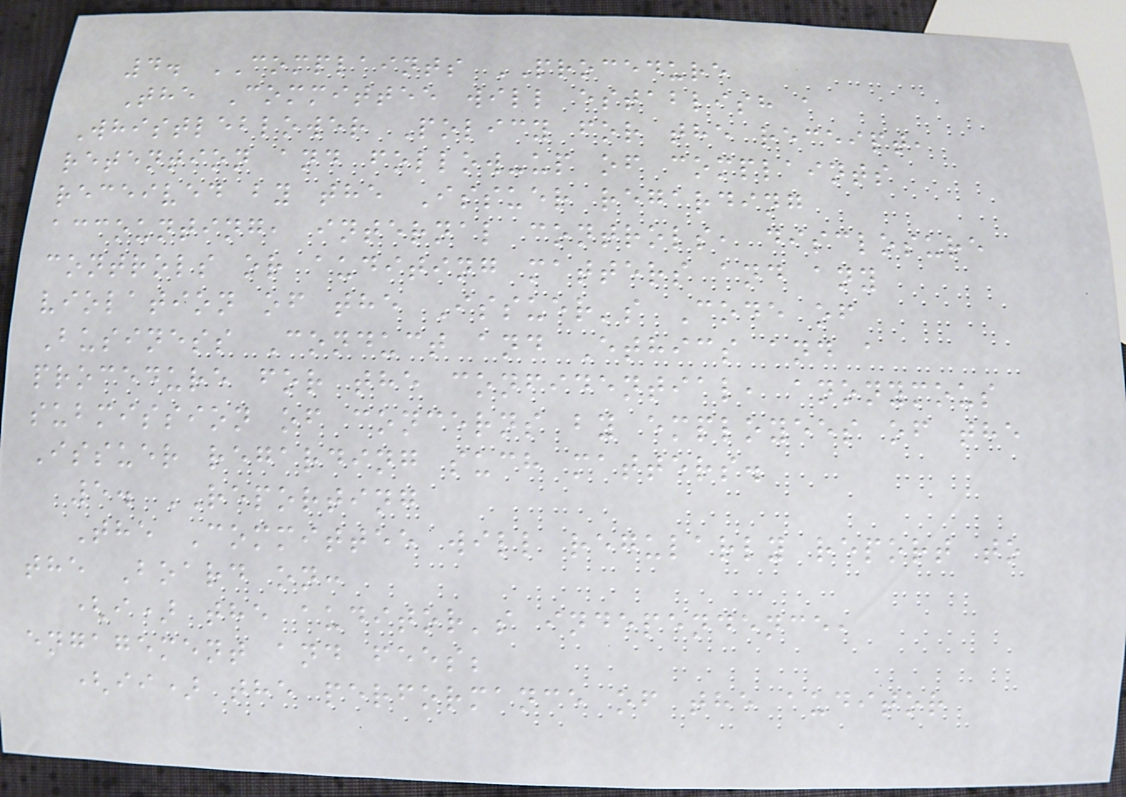4. COMPLAINTS PROCEDURE
The Committee will establish a
Whistleblower Policy for the receipt,
retention and follow-up of complaints
received by the Issuer regarding
accounting, internal controls, disclosure
controls or auditing matters and any
violation of the Issuer's Code of
Business Conduct and Ethics and a
procedure for the confidential, anonymous
submission of concerns by employees of the
Issuer regarding such matters.
5. REPORTING
The Committee will regularly report to
the Board on:
(i) the auditor's independence,
engagement and fees;
(ii) the performance of the auditor
